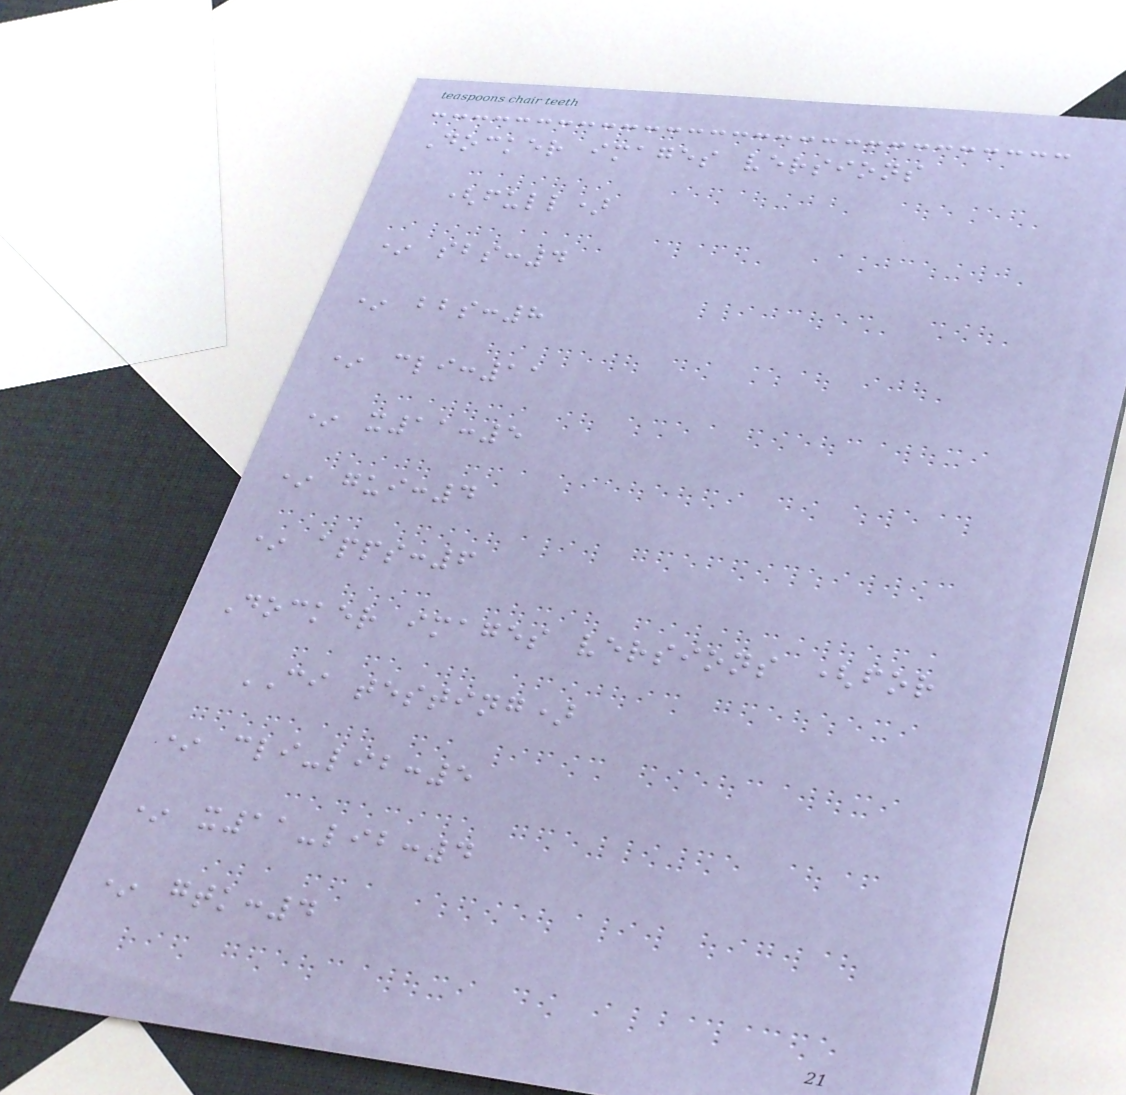Docker images versions
(full)
* sbs:4
* bbs:8
* cli:11
* x11:5
* gui:4
* apps:6
Docker images versions (for
CI testing)
* cli-lib:5
* x11-lib:4
* gtk:4
